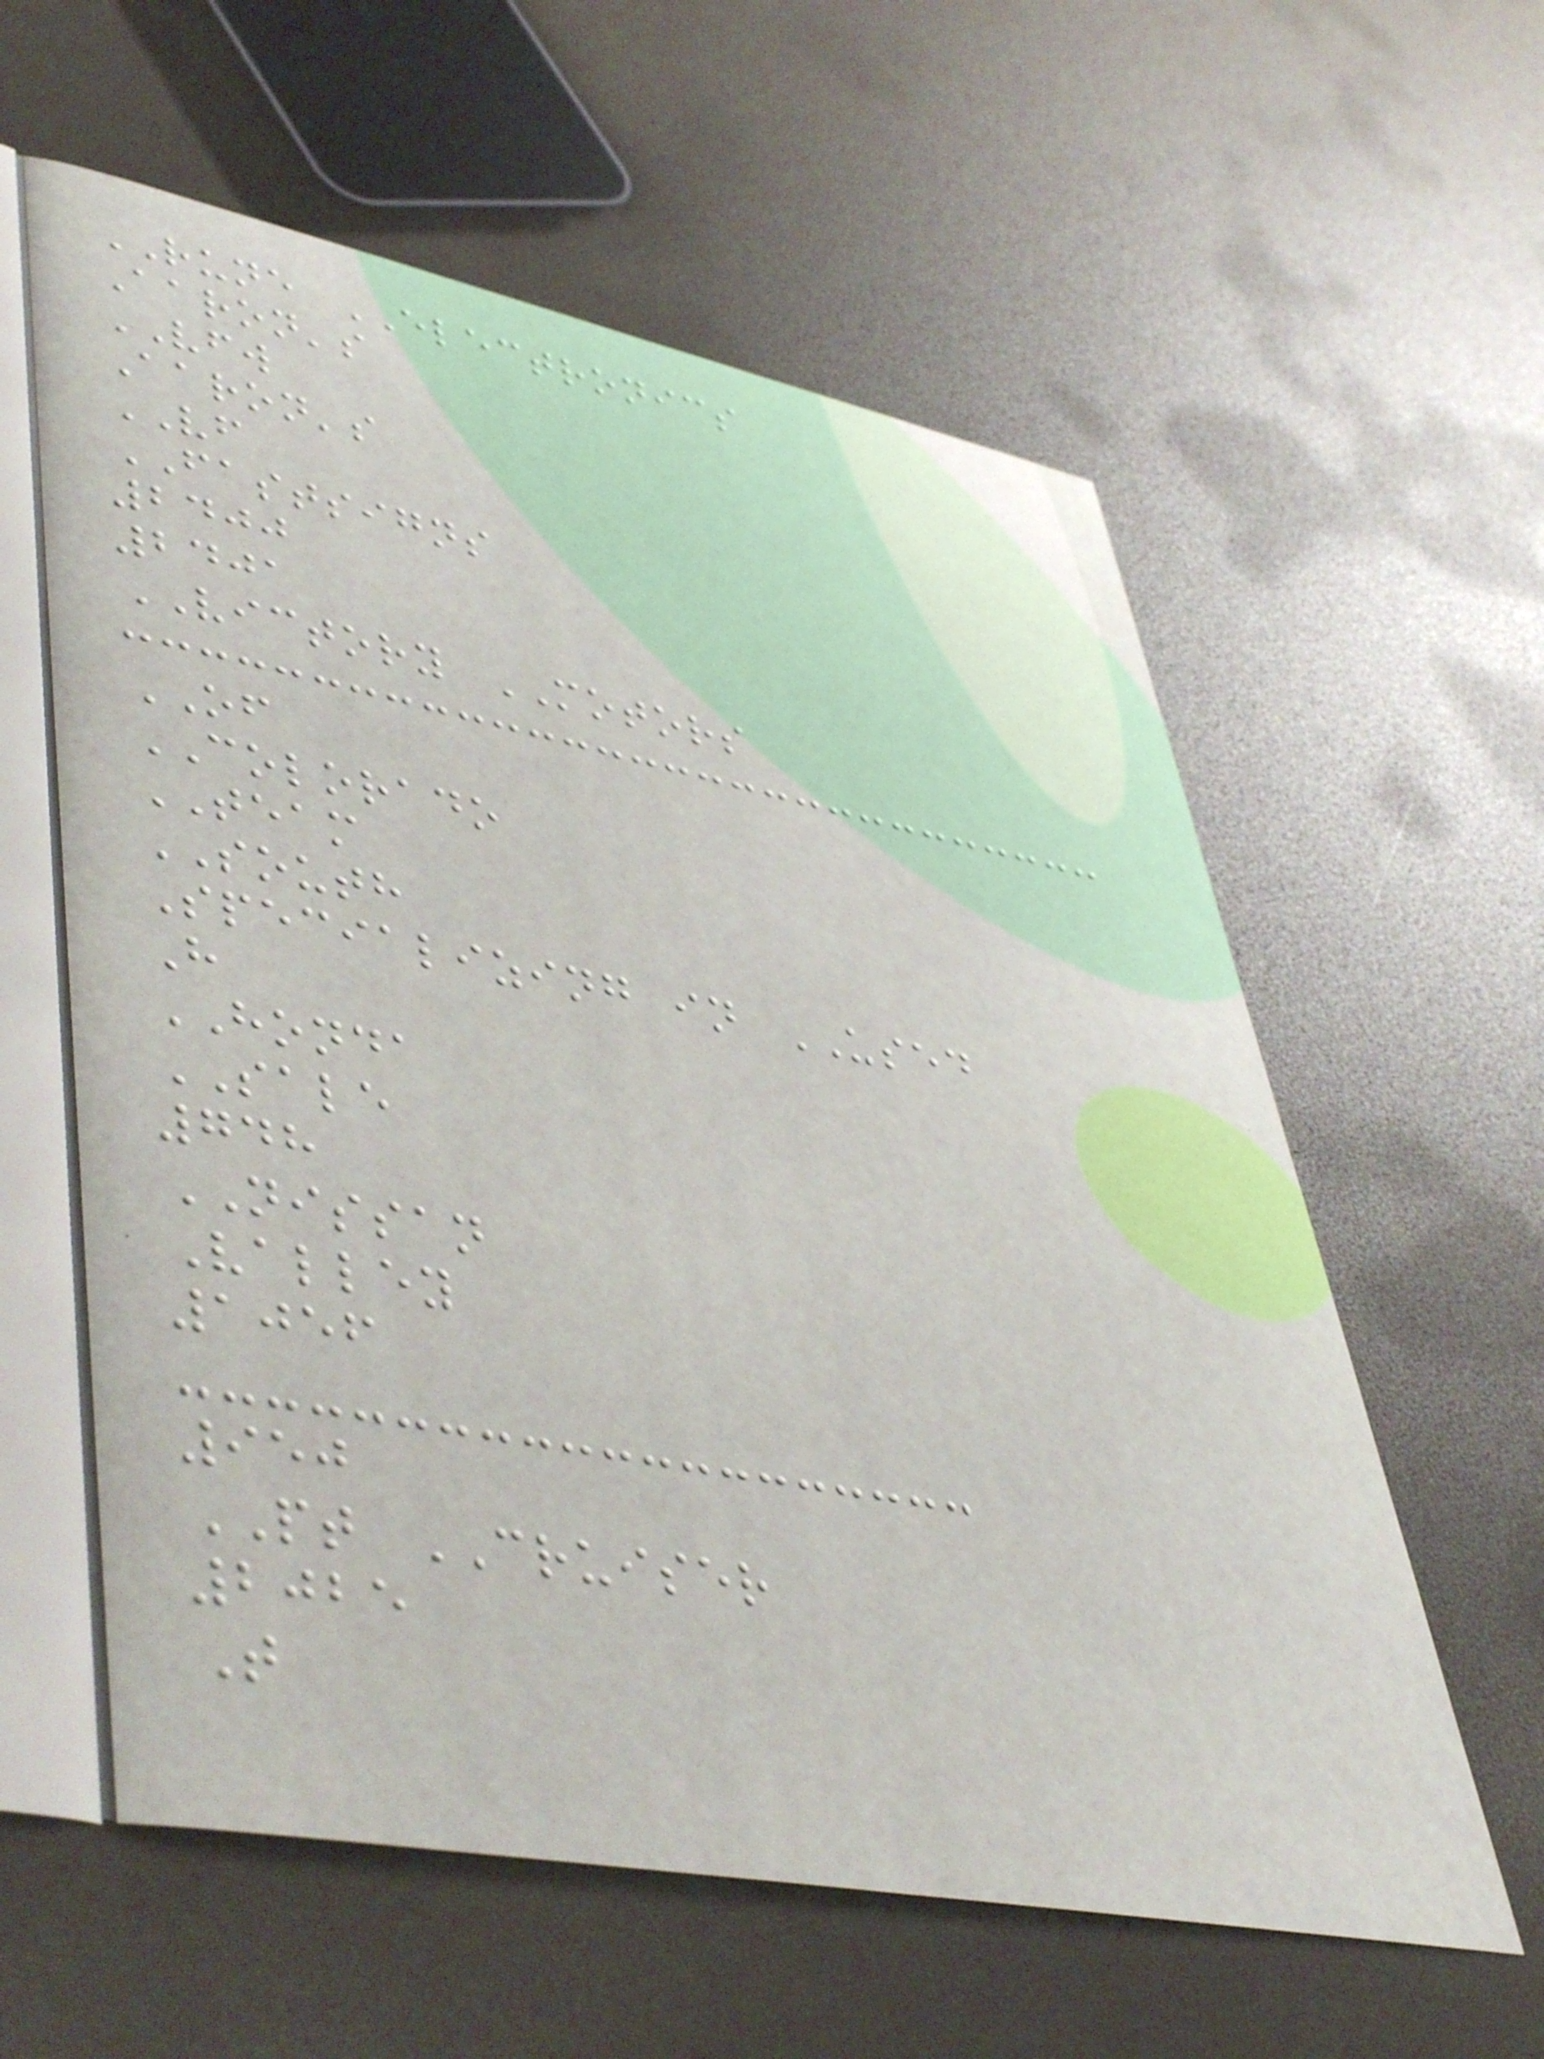RUNE ELECTRONICS
Aaron's
VFW
Aaron's
VF
FASTSIGNS
2400
2401
VICTORY MOTORS
OF
COLORADO
TEAM
SOUTH
Specializing in USED
H
HONDA
SALE
748
NISSAN
Valley
1056
950
PT CRUISER
2025
T
